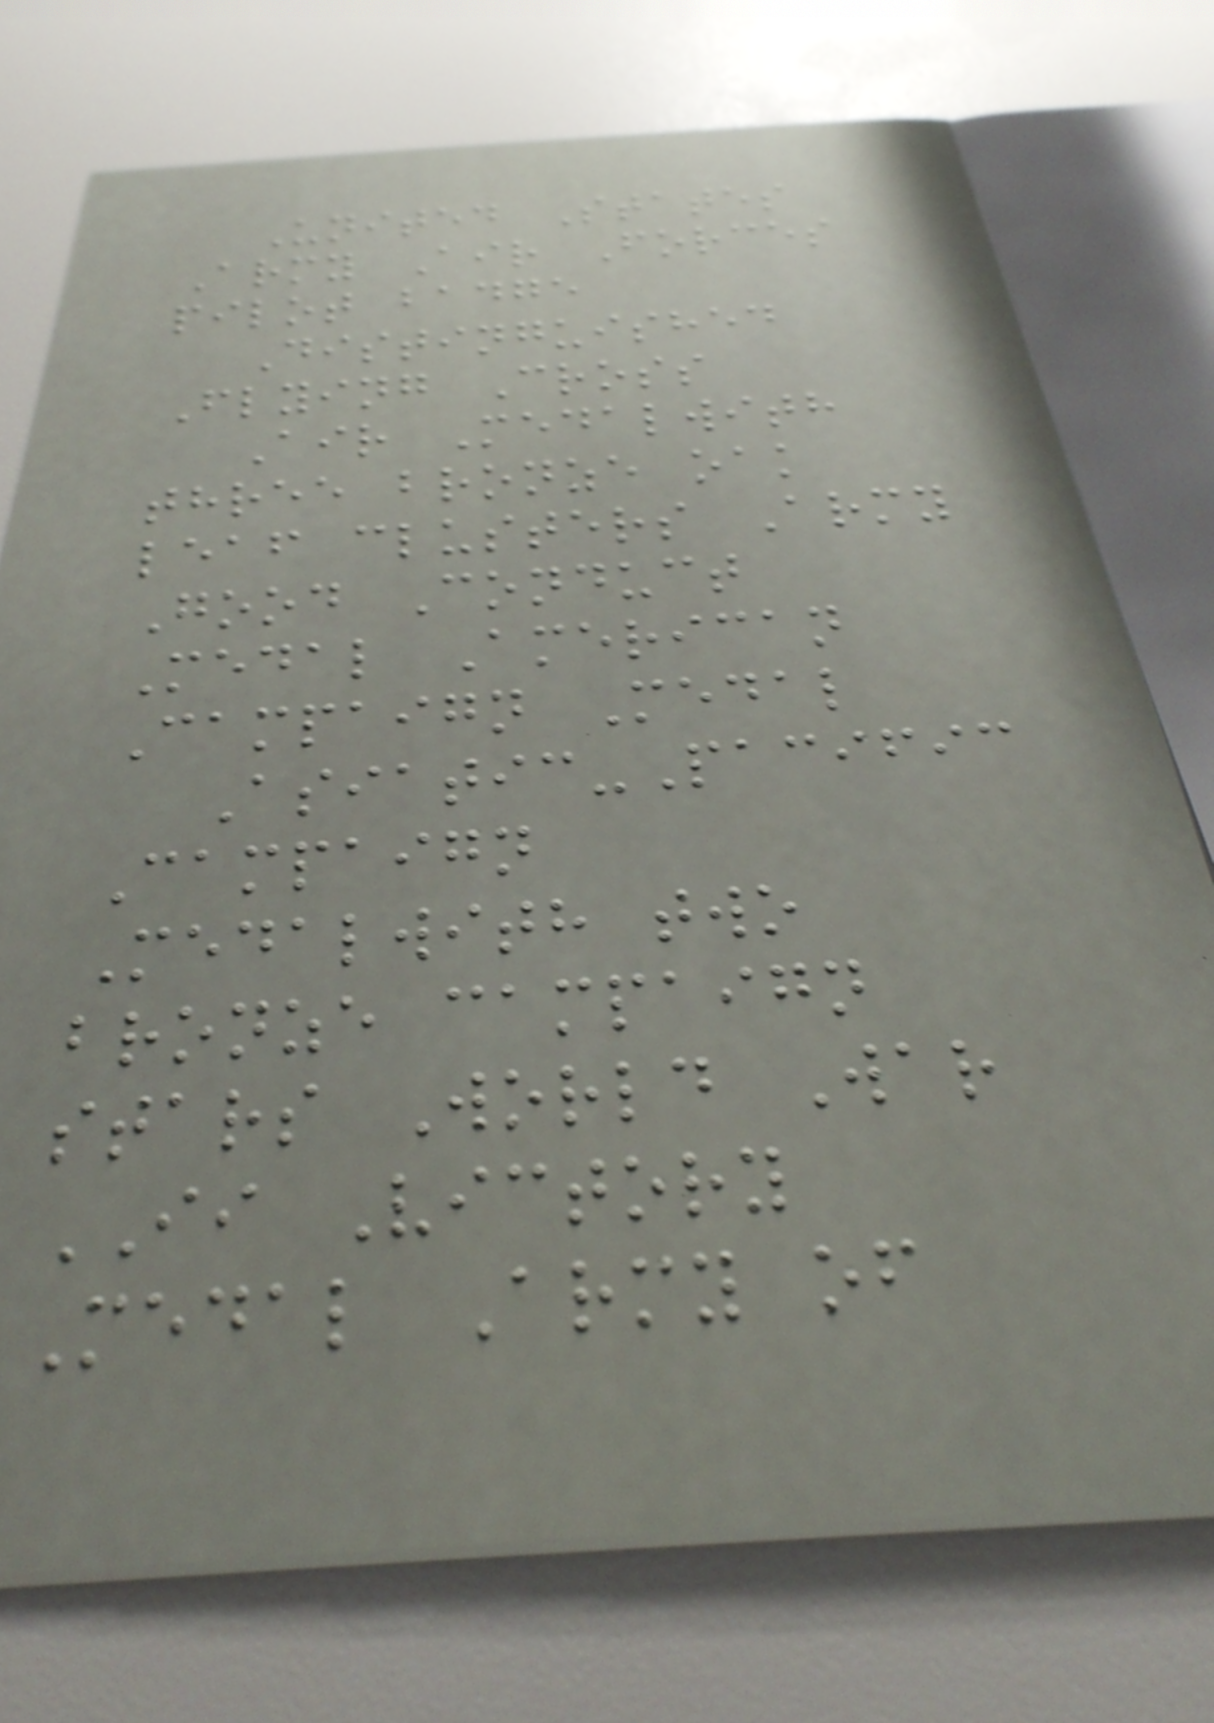United States
Army Air Forces
pilot badge
Distinguished
Flying Cross
Air Medalwith
three bronze oak
leaf clusters Army
Good Conduct
Medal American
Campaign Medal
Asiatic-Pacific
Campaign
Medalwith two
bronze campaign
stars World War
II Victory
Medal Army of
